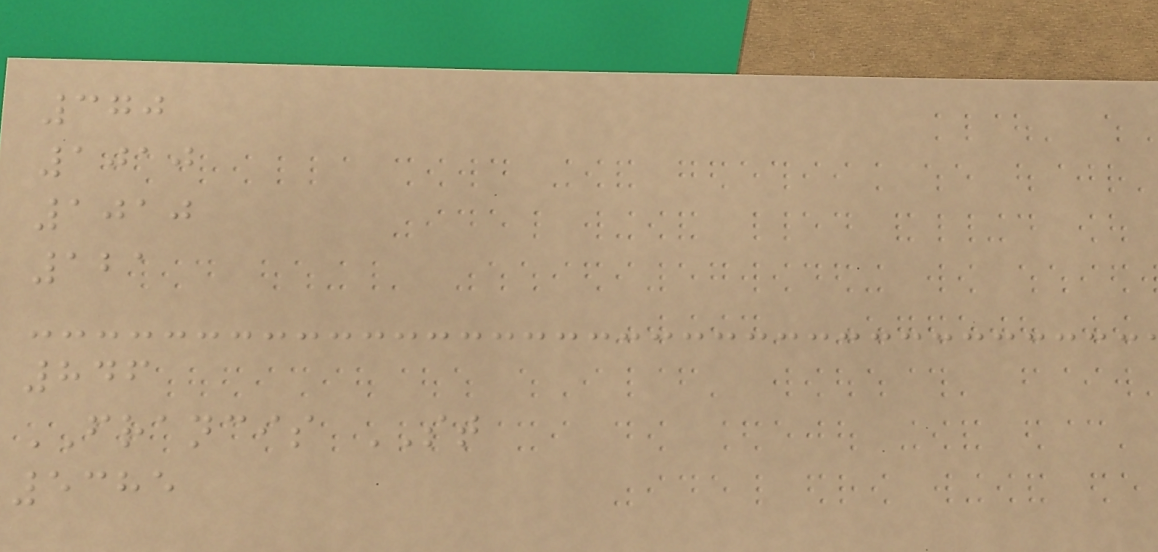370
1010
1010
121
846
FRANCIS ST
5385
